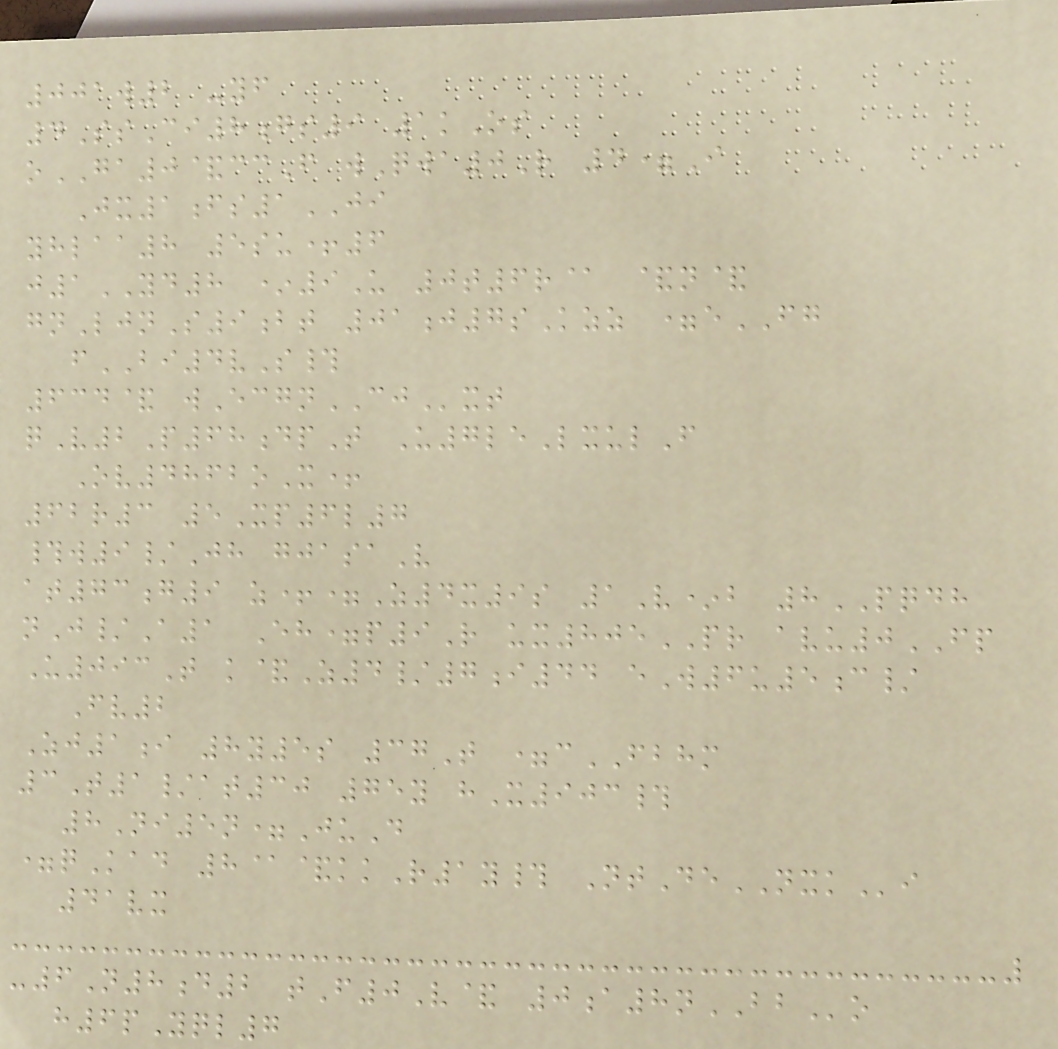001w2 -yf
4SsCi8gs9 1kOs
oGA0&ccF wQwa0R 4=I
Jx1fs1JI
yhlaa8 5su+6
j1YD8 *9U 0t6r@ &n&
gnLjnS9bt 01j7sKzz =eFG
fBI4vS#
634& wEcgnCJxt
qV2P68dpT U7leLxulF
Ov4862oX+
62r3 5Xp6l7
#w9/Jh gjasaV
at73g9 z+=Z4x9s 1V*b 8PQDH
nJ/A1 Eh=p9R ux805PR avu0FP
U093T k&Z4/7i44 eW6u5c/
Fv2
Zj1i 8y5s 37T =cFBHM
3T1/at30 75y hX903#
8Ni5n=JuD
=qKad 8@&kkR1y# NtDeNXKi
41vx
-6N8d2 tF0V& 0a8nBBo
h6pYql7
